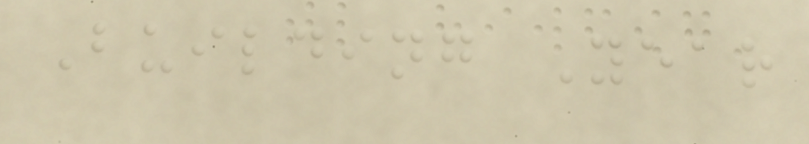Building Year
